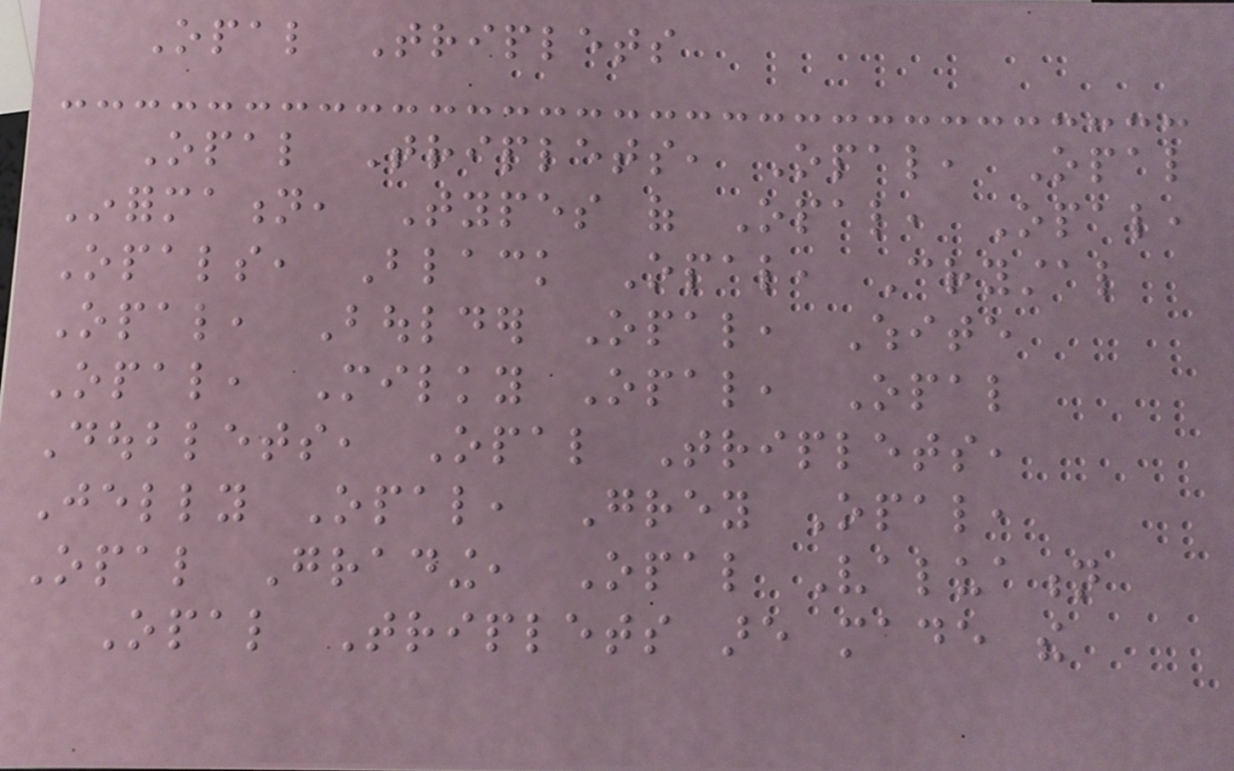Opal Triplets
Opal Triplets, Opal, Opal
Information, Types of Opal, Opal,
Opals, Black Opal, Crystal
Opal, Boulder Opal, White
Opal, Milky Opal, Opal
Doublets, Opal Triplets,
Jelly Opal, Grey Opal,
Opal Grading, Opal Valuation
Opal Triplets are made the
